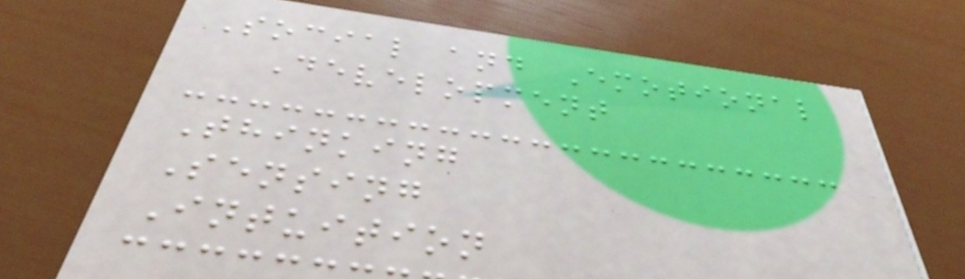Social and Emotional
Development
Thinking
Sensing
Intuition
